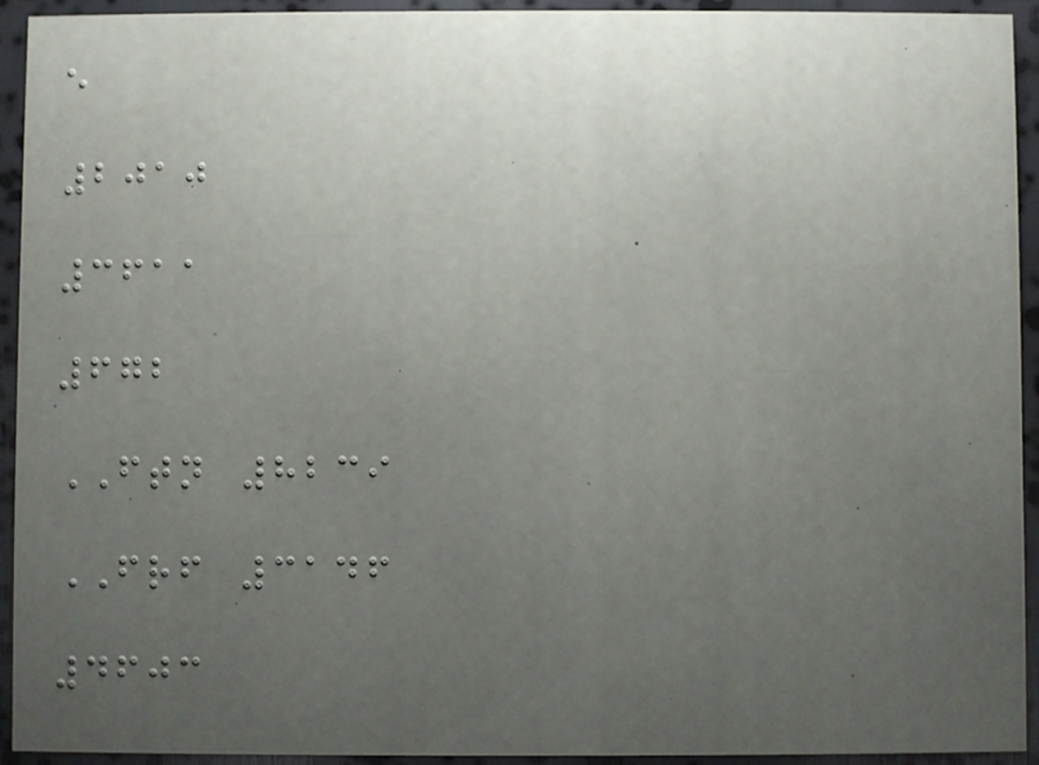e
2010
3611
672
FTN 8239
FRF 3146
4603
